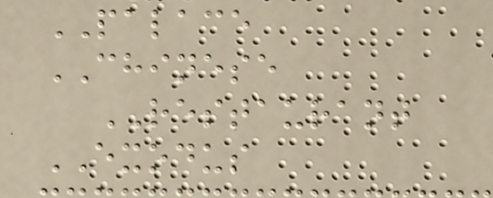PALACE
CHINESE
RESTAURANT
EXODUS
